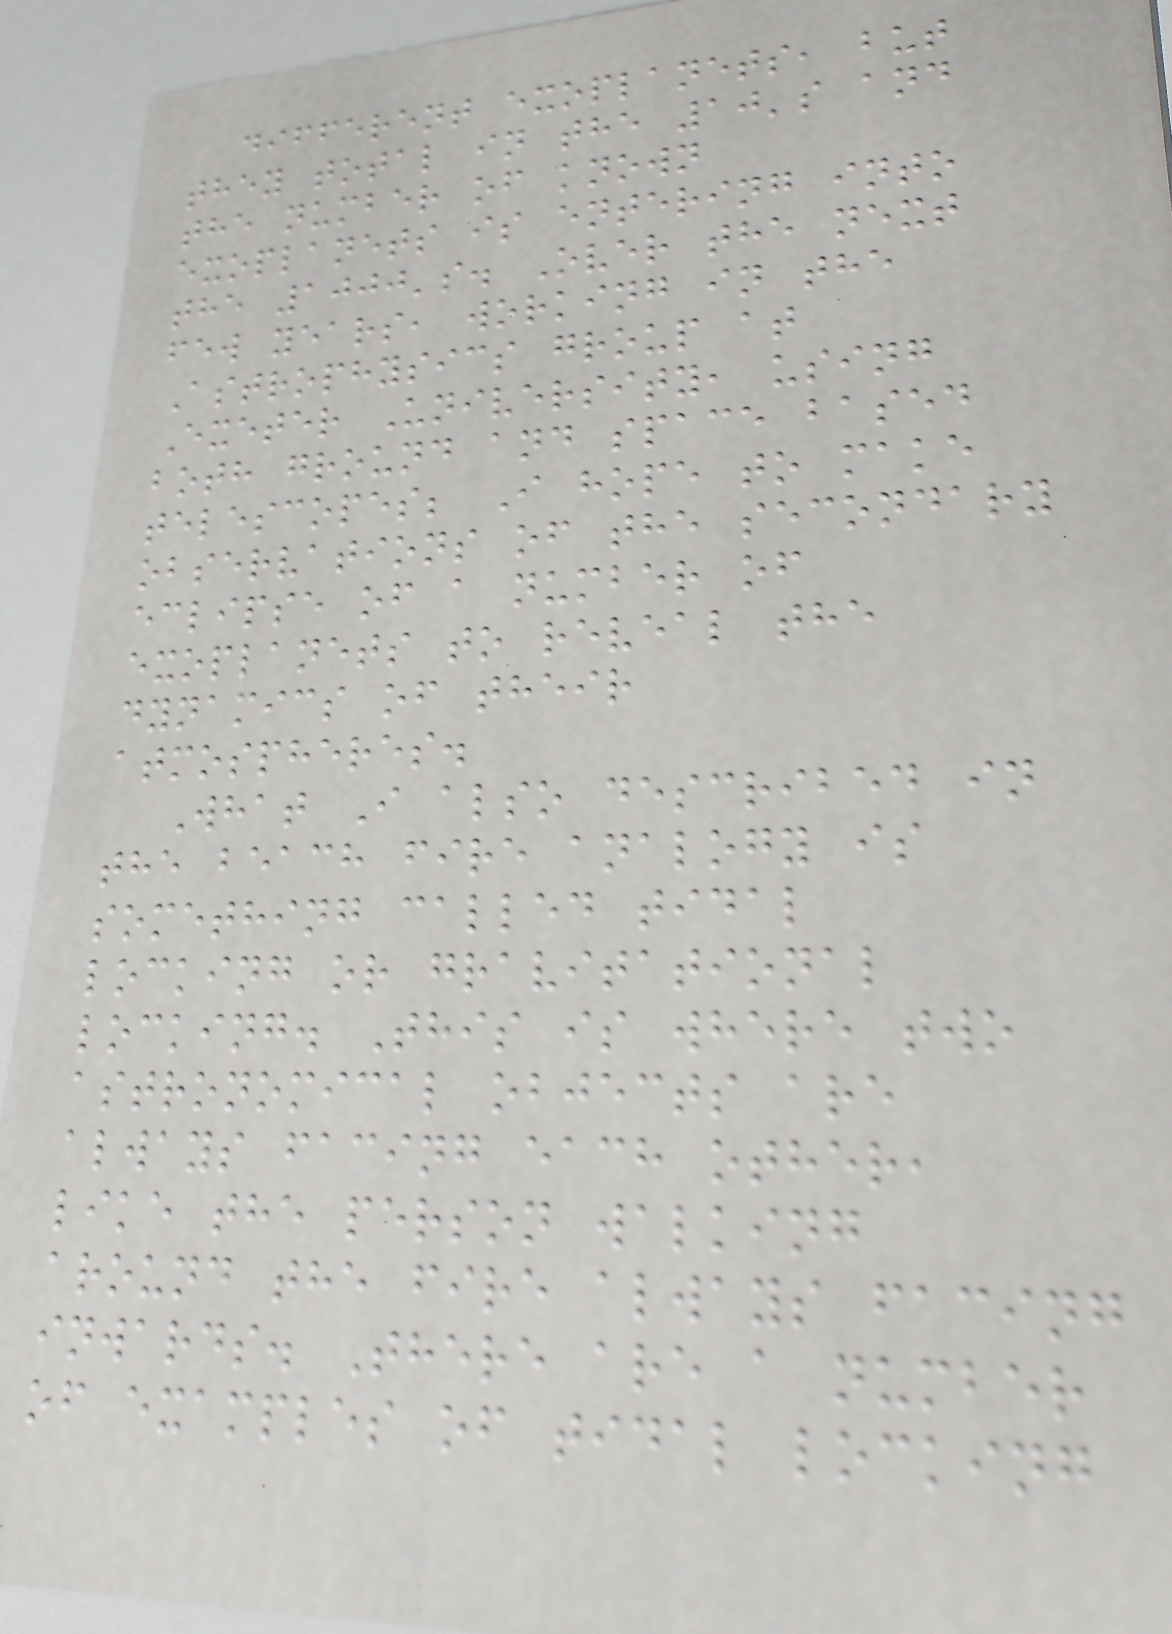different exoplanets, but
they total in the 10's and
the number of known
exoplanets is entering into
the 1000's. Over the next
few years, working in the
Astrophysics group at
Exeter University, using
both ground and space based
telescopes; I hope to make
observations of the secondary
eclipse of a number of
exoplanets to reveal the
dynamics of their
atmospheres.
What I also described in
the beach fire analogy is
something called tidal
locking or gravitational
locking. This is where two
astronomical objects are
always facing each other,
like the person walking
around the fire always facing
inwards. There are a number
of examples of tidal locking
